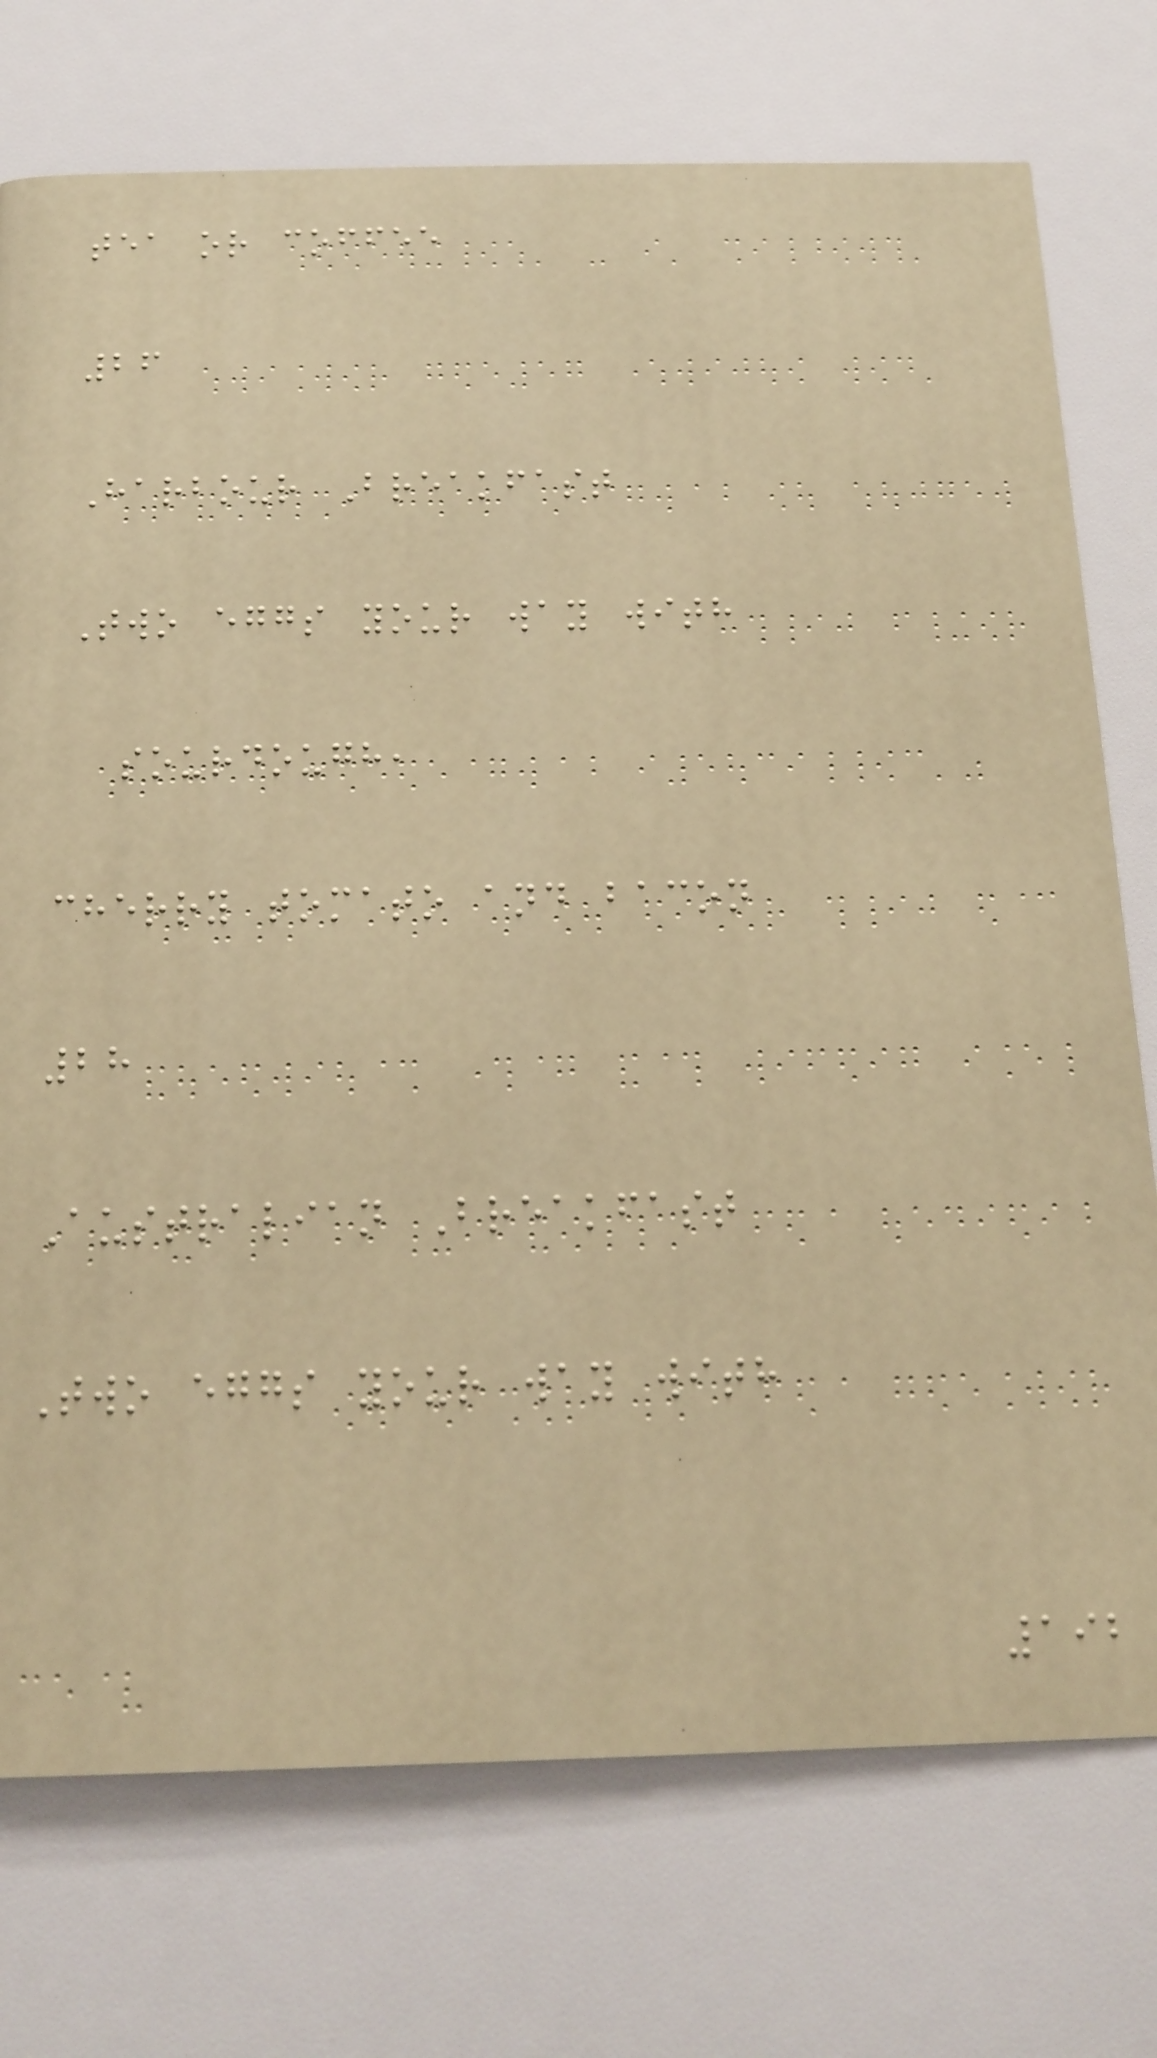tea or coffee
26
Harbour Breakfast
Two eggs your way with
sourdough,
cherry tomato and bacon
28
Australian Breakfast
Two eggs your way with
192
